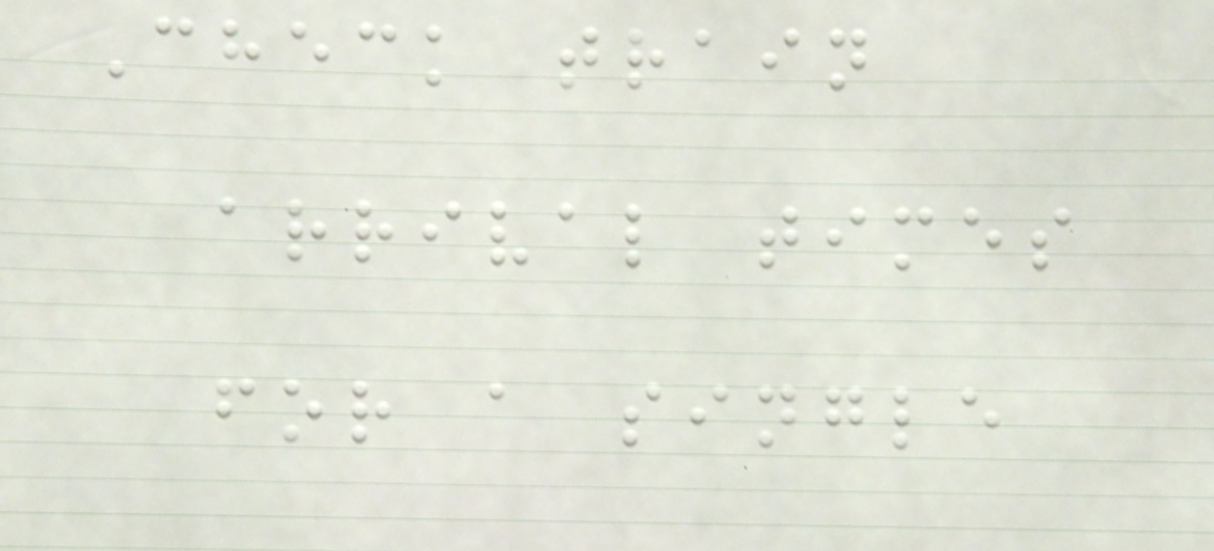Check train
arrival times
for a single
